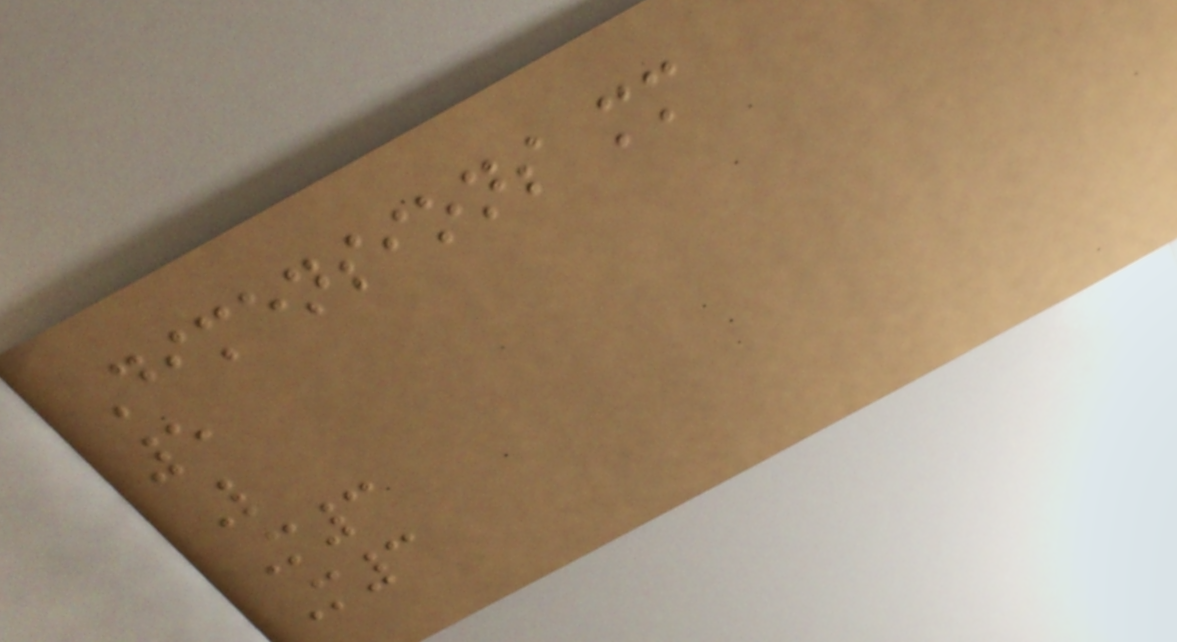Dimensions mm
5
L
M3
M3
